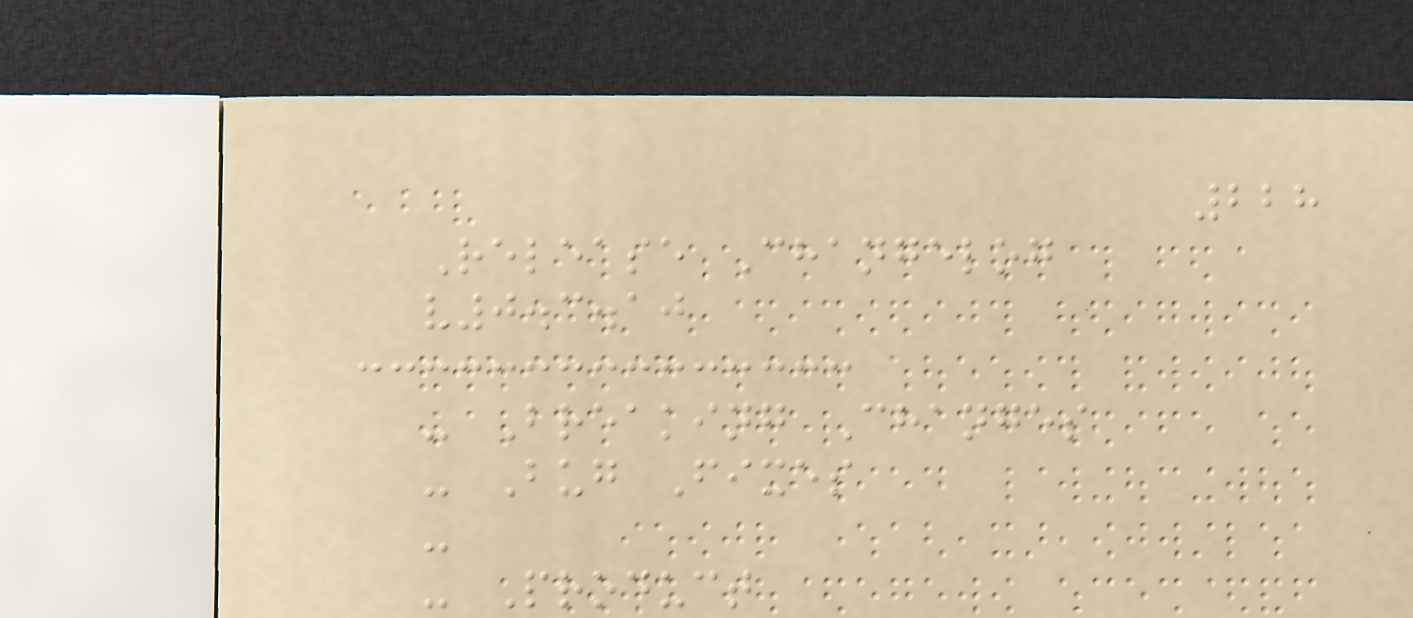228
Release Changelog
v0.3.10
- Breaking Changes
- Bug Fixes
-
- Product
